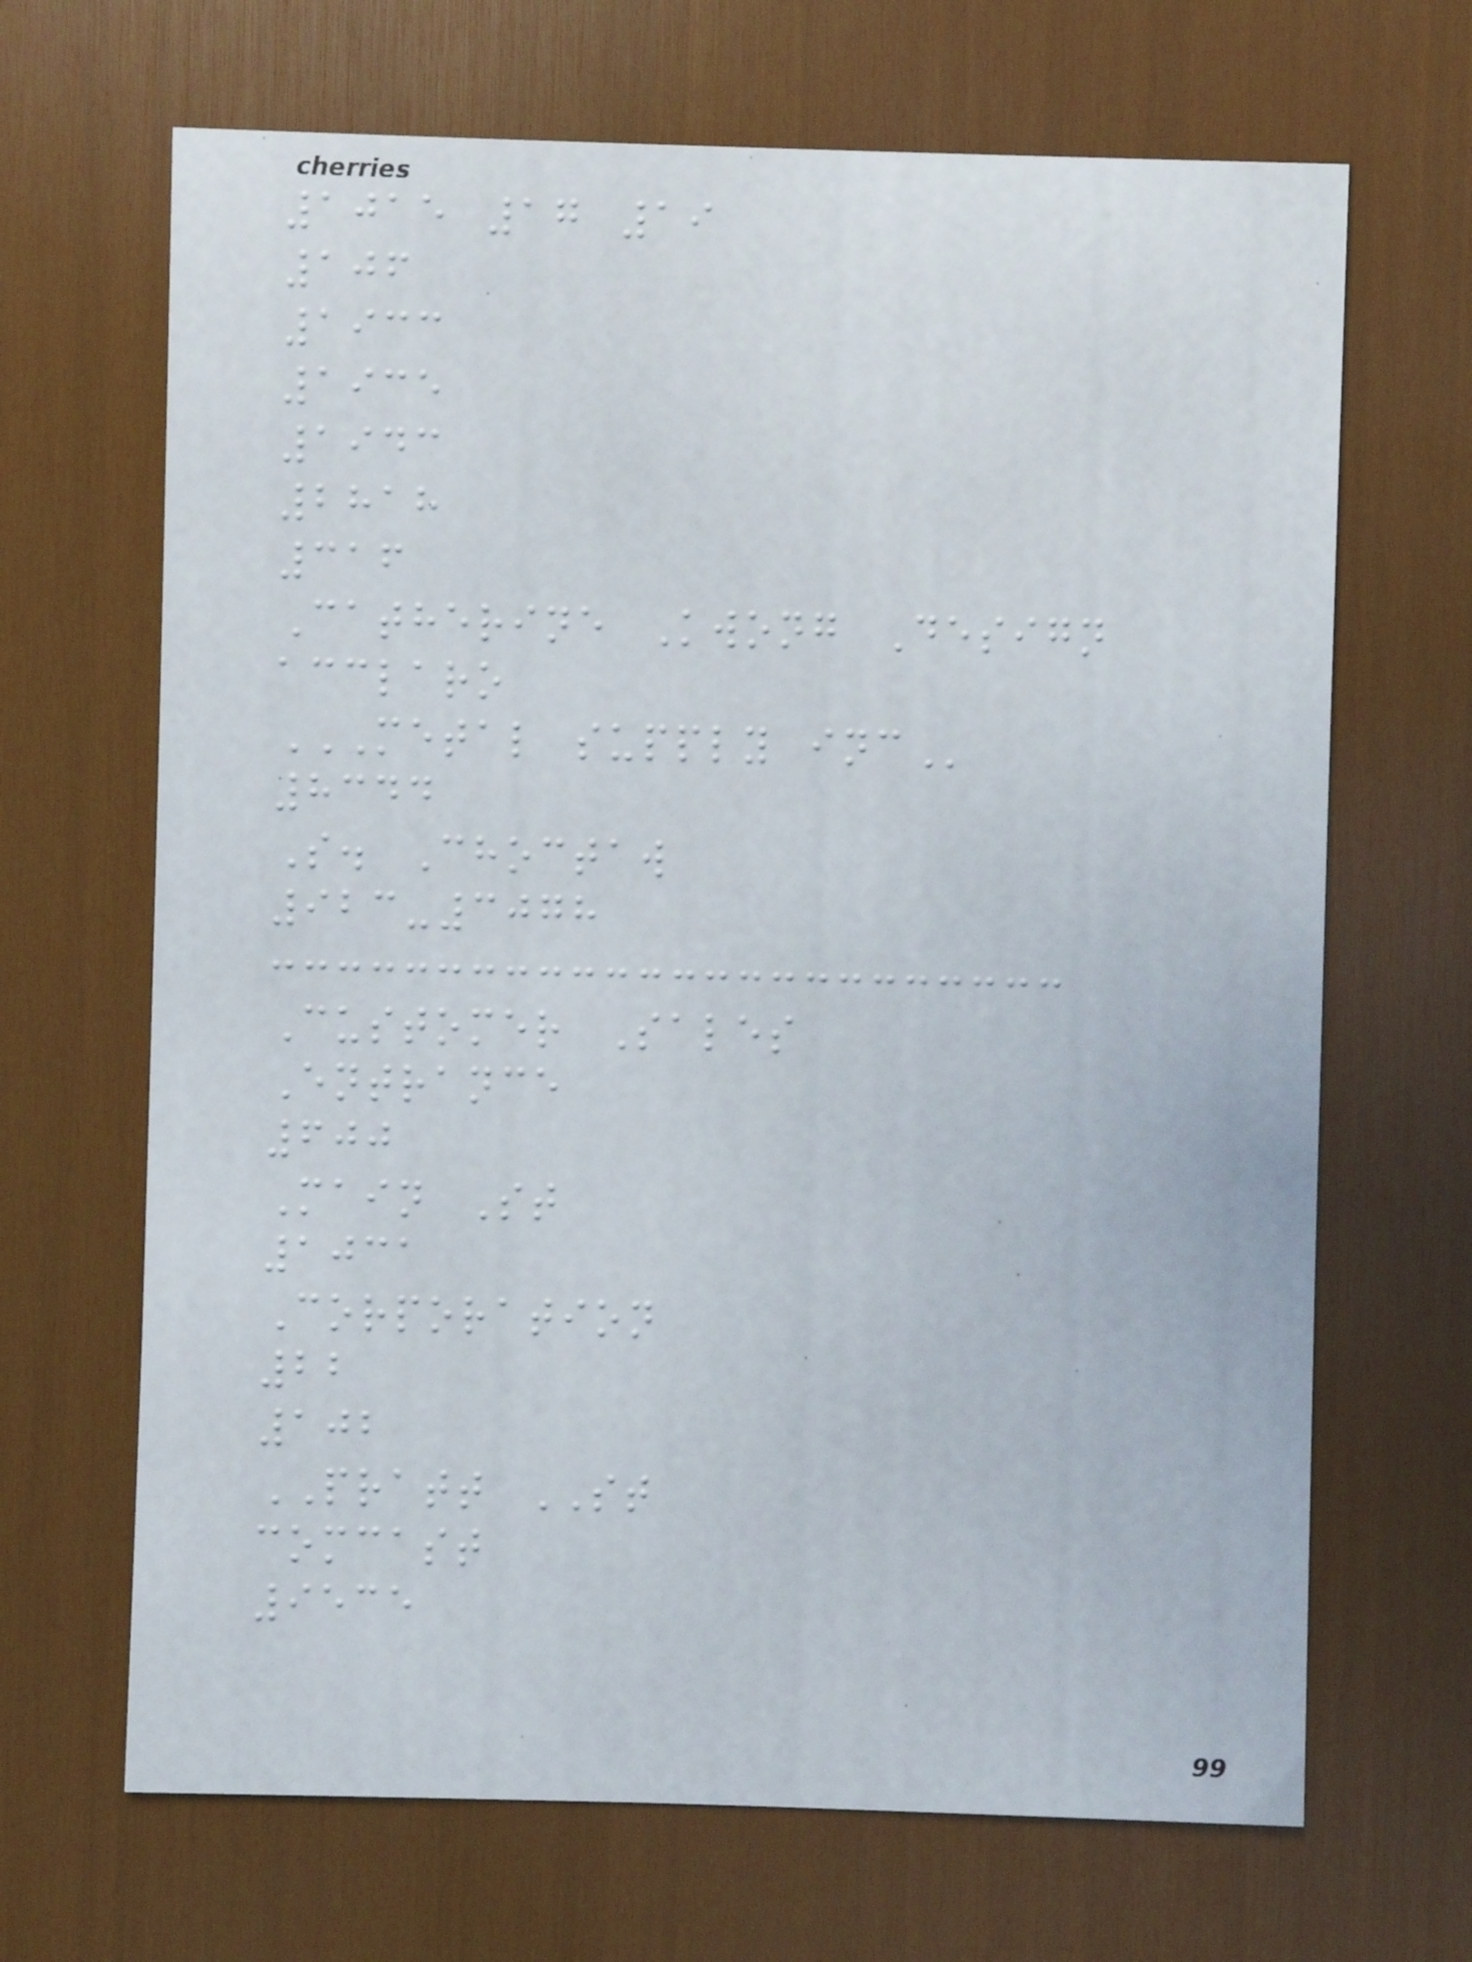1015 17 19
106
1933
1935
1943
2818
316
Catherine Kwong Design
acclaro
METAL SUPPLY INC
8344
S. Choctaw
923-3078
Customer Sales
Entrance
600
Main St
1031
Corporation
22
102
PRATT ST
comcast
9535
